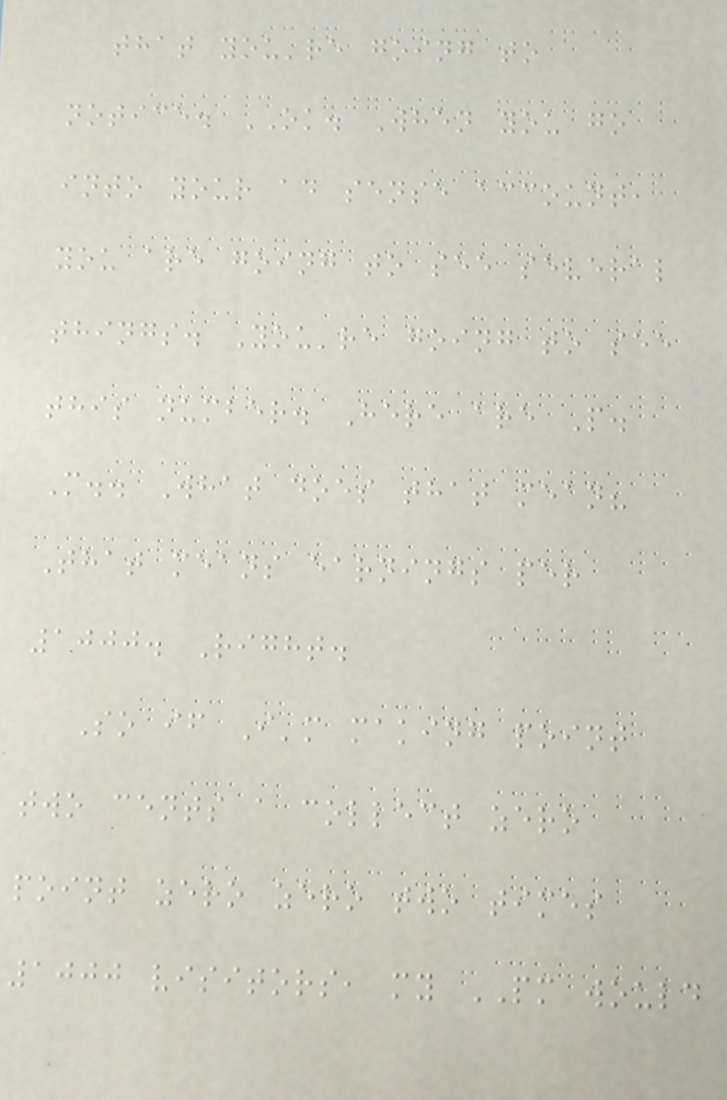that you're going to
notice. OK. When you go
into your ad sense account,
you are going to see several
things. You're going to see
this number. Here are P.
M.. What does that mean?
That means earnings per
1000. Right.
So if I'm making point
two cents a collect zero
point zero zero two times
1000 visitors, my PM would
